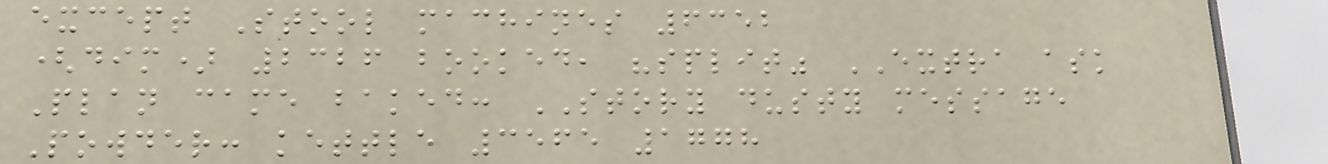except Stool machines 6352
(dim) 2326 booked, "split" EXTRA ask
Plan came baked: STORY dusty message
Powder: kettle 3565 1778
